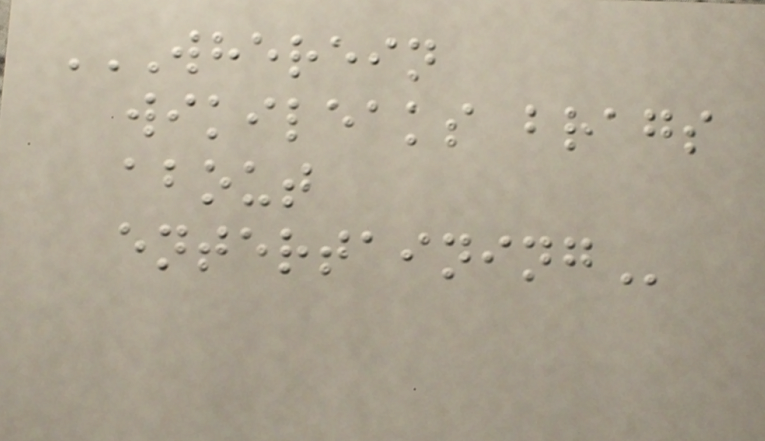WHEREIN
WIKILEAKS BRAGS
ABOUT
ENTERTAINING
